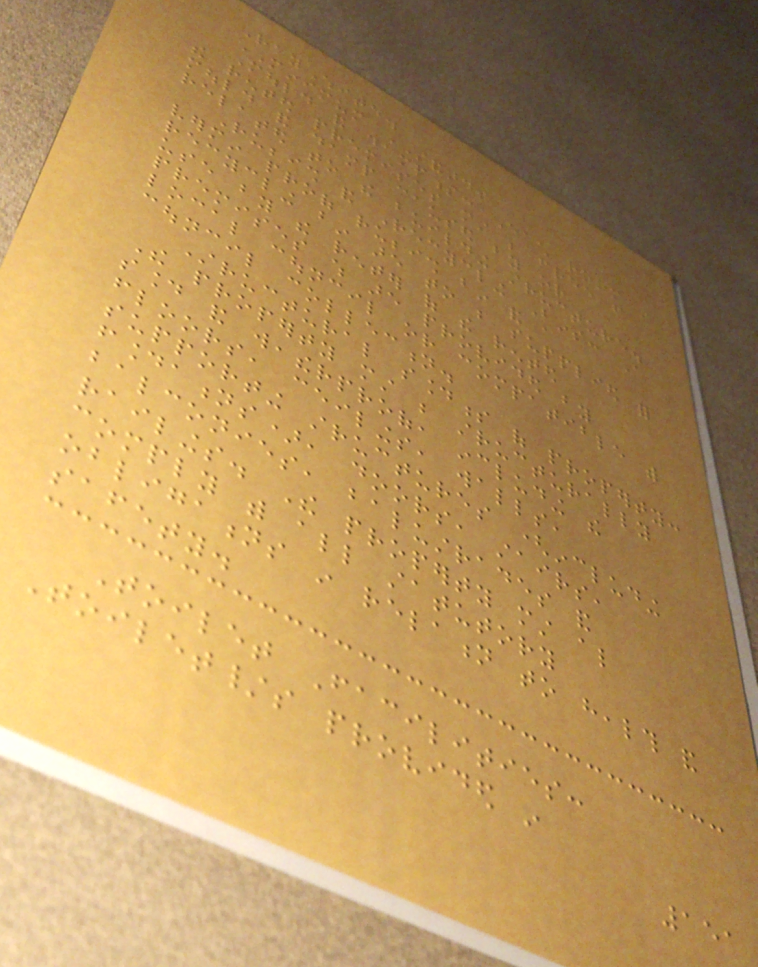RayWhite.
MINIMUM STANDARDS
Mould and dampness: Each room in
the rented premises must be free from
mould and damp caused by or
related to the building structure.
Rubbish and Recycling Bins: A
vermin proof rubbish bin and a
recycling bin are to be supplied for
use by the renter of the rented
premises which are provided by
local council or compatible with
council collection.
Structural soundness of property:
The property must be structurally
sound and weatherproof, including the
floors, ceilings, walls,
supporting structures (including
foundations), doors, stairs,
balconies, balustrades and
railings. The property must also
comply with all statutory
obligations in relation to health and
safety.
Toilet Facilities:
Toilet/s provided in
151
